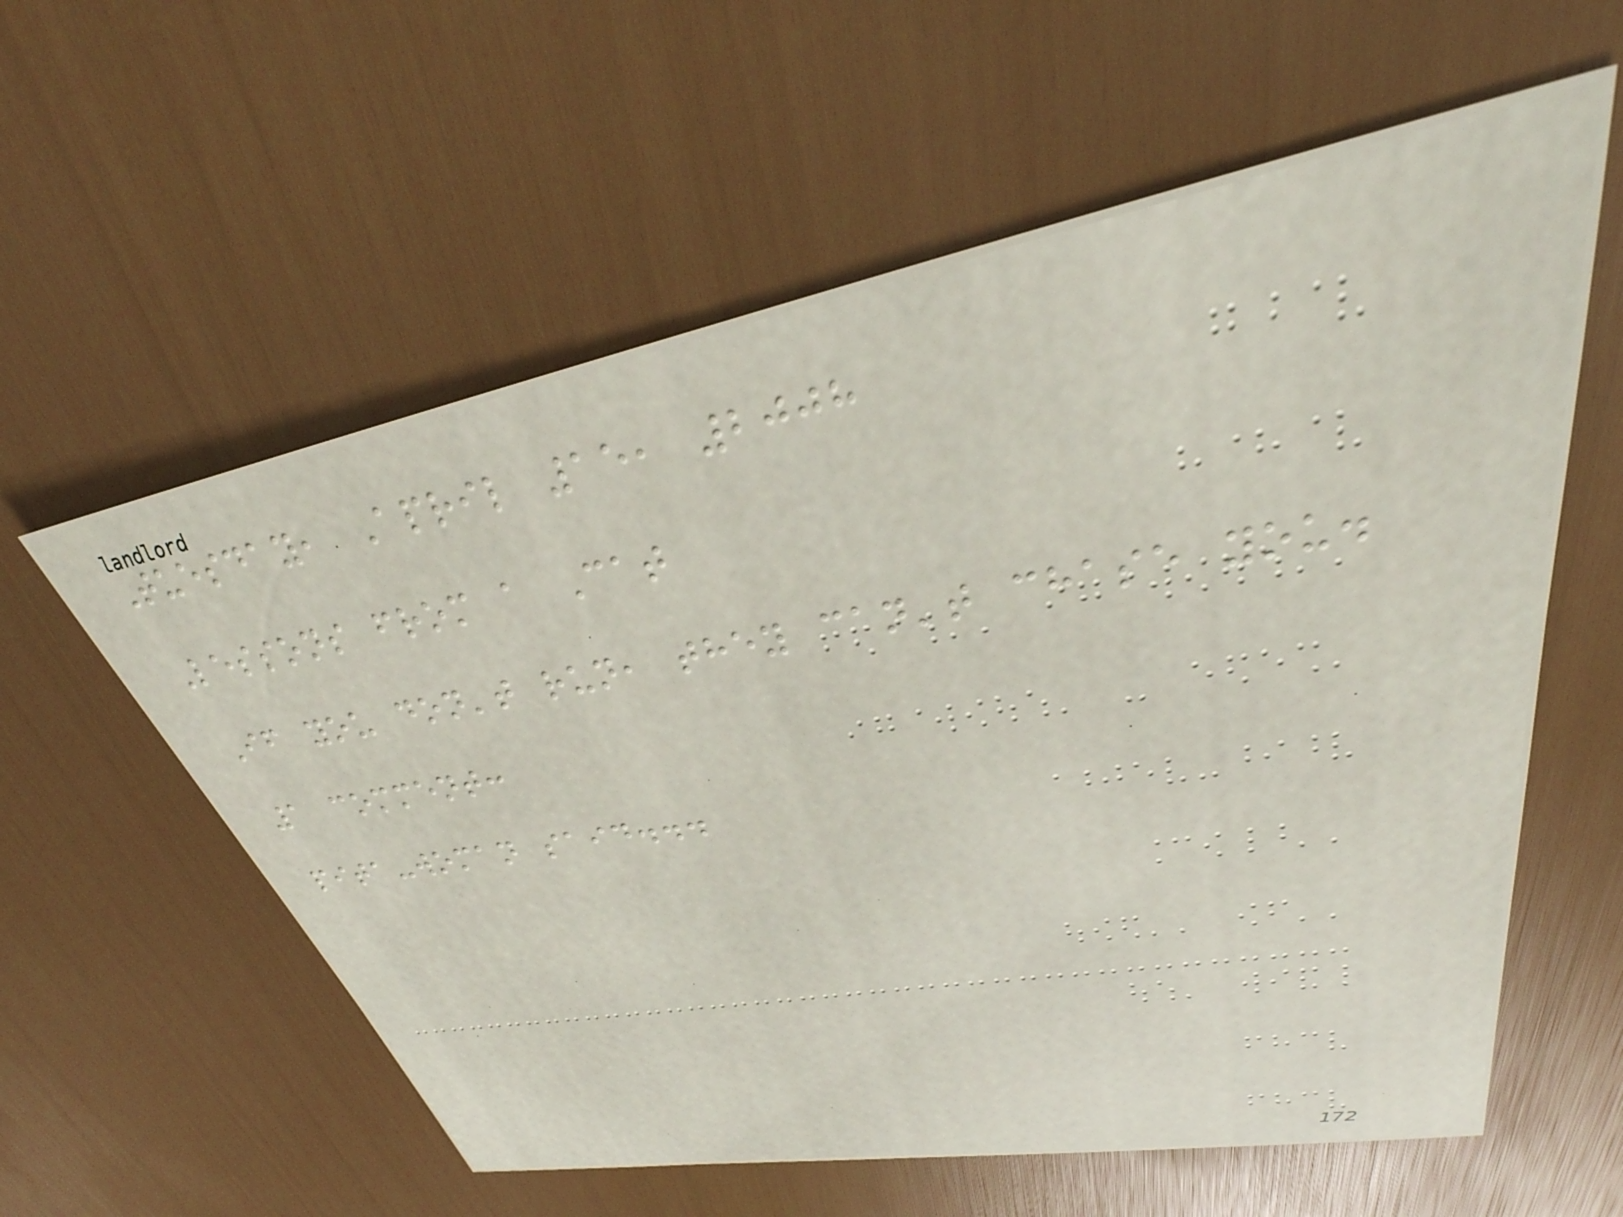Tuesday, April 15, 2008
Lessons from a Cat
If you don't run, they can't chase you.
1 comment:
pita-woman said...
